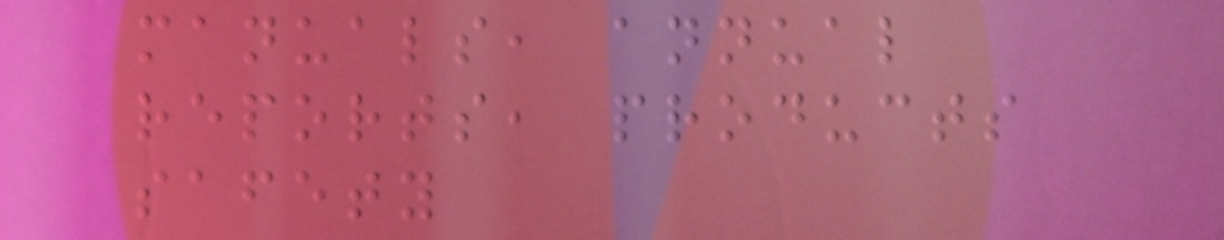manuals, annual
reports, products
safety
